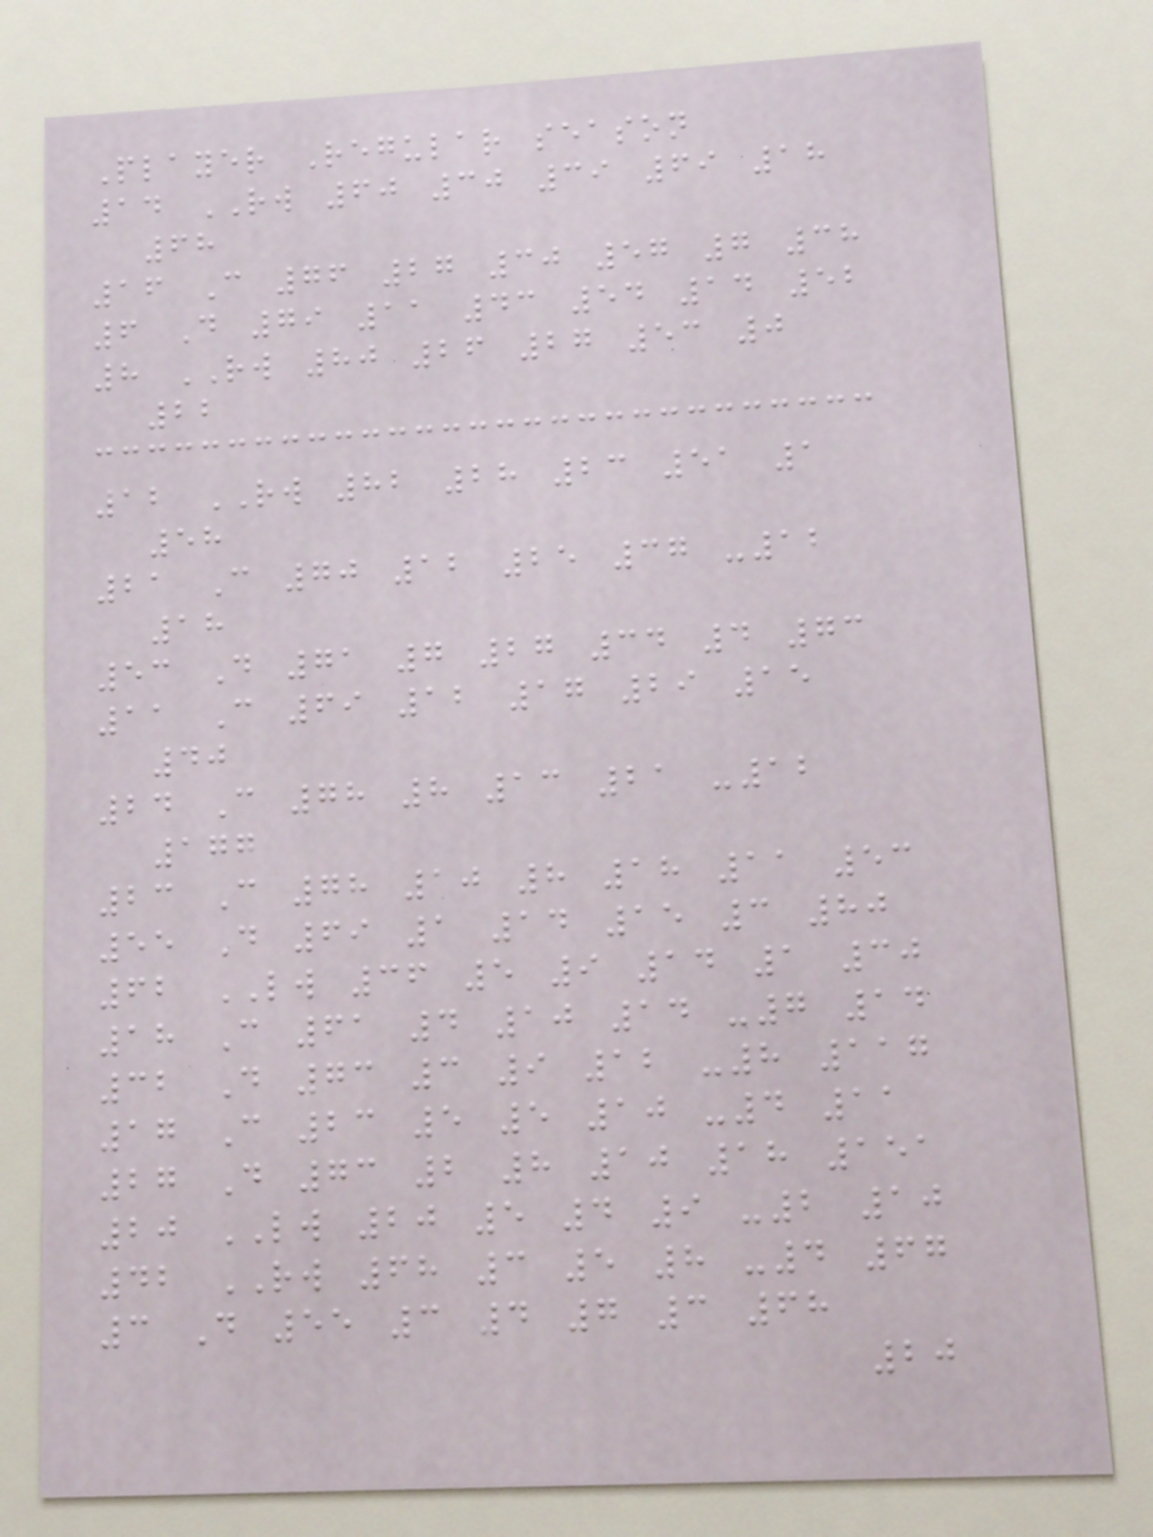Player Regular season
14 RW 60 30 39 69 18
68
16 C 76 27 30 57 7 38
6 D 79 11 43 54 14 52
8 RW 80 26 27 53 0
22
12 RW 82 28 23 51 1
58
21 C 70 12 25 37 -12
18
53 D 71 7 27 34 4 73
11 C 69 12 17 29 15
40
24 C 78 8 13 21 -12
177
23 C 78 10 8 18 11 53
55 D 69 1 14 15 3 80
62 LW 36 5 9 14 1 30
18 C 61 4 10 14 -7 14
32 D 73 3 9 12 -8 117
17 C 23 5 5 10 -4 11
27 D 73 2 8 10 18 151
20 LW 20 5 4 9 -2 10
42 RW 68 3 5 8 -4 67
3 D 55 3 4 7 3 68
20
